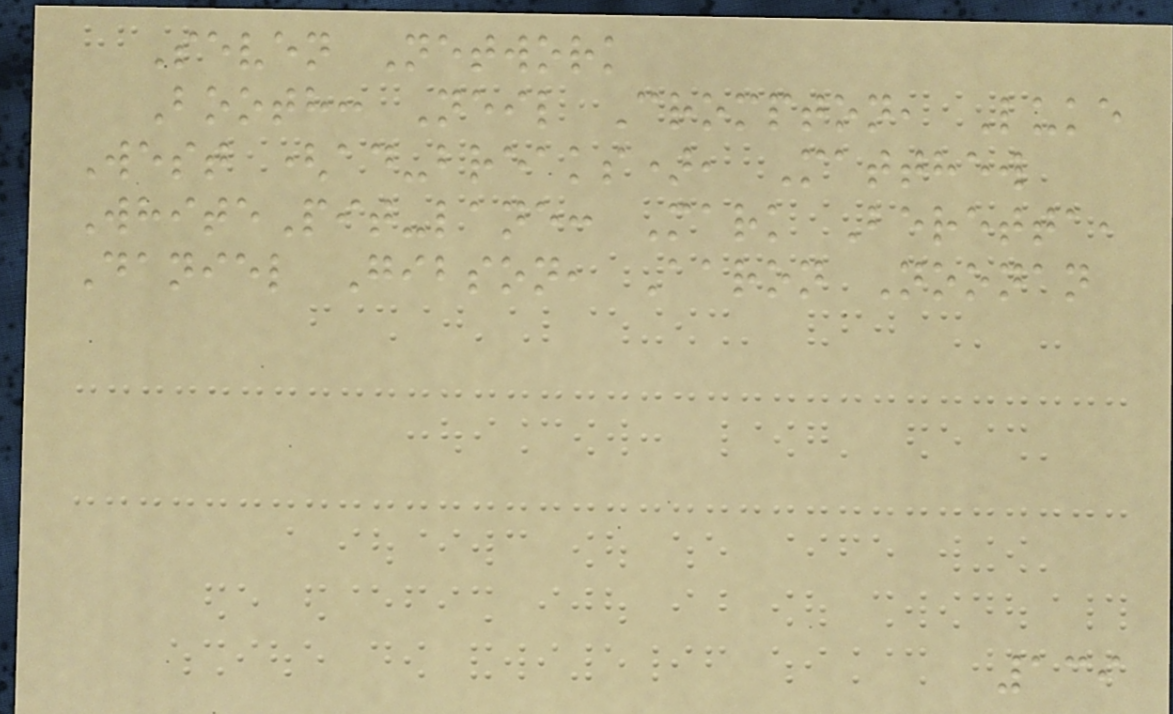Seven Network
Booth: Neil Crompton, Luke
West (ad-breaks), Matthew
WhitePit-lane: Mark Beretta,
Daniel Gibson, Aaron Noonan
139
